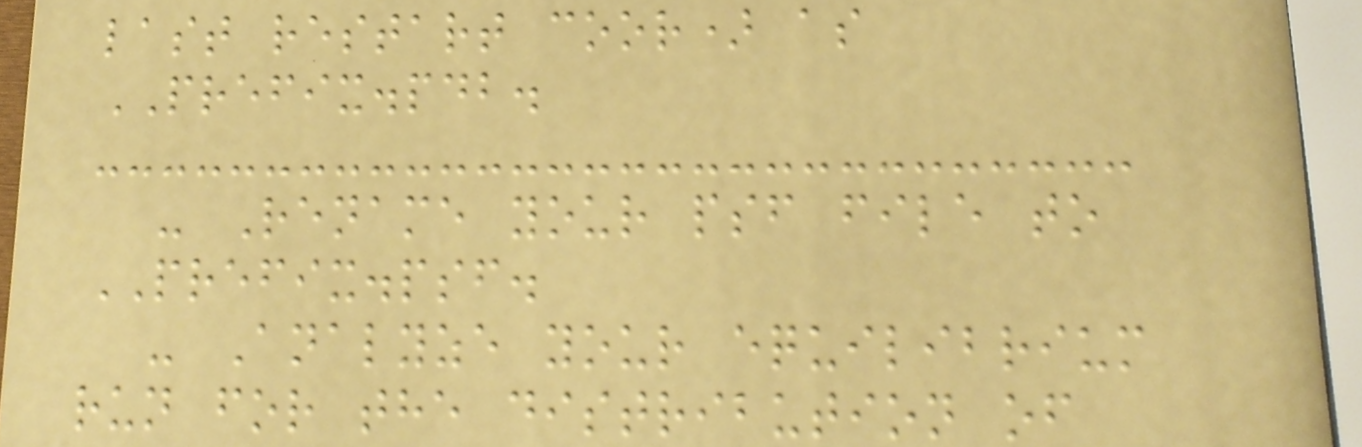last restart coor) as
PREFIX.pdb.
- Rename your psf file to
PREFIX.psf.
- Analyze your equilibrium
run for the distribution of
